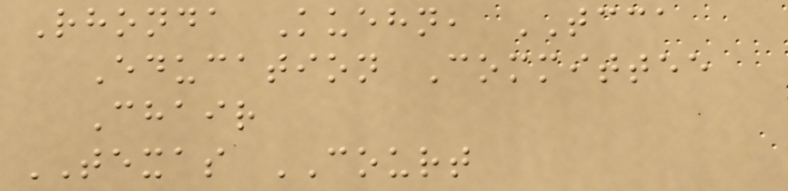Rhonda Kuehn, TCCA
Education Committee
Chair
TEXAS COURT
